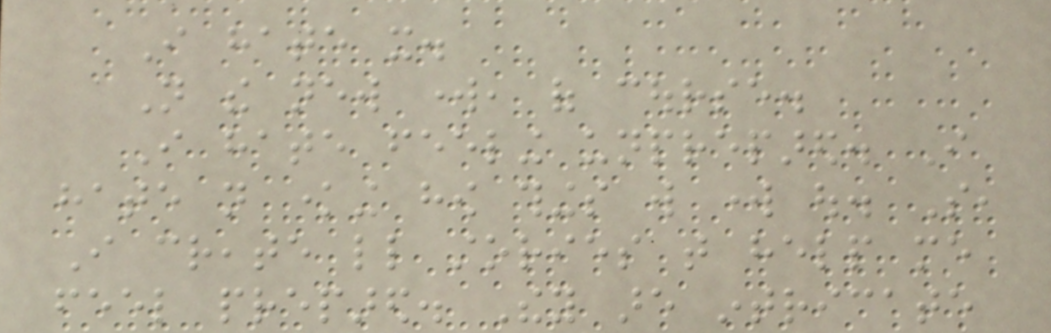I hate it.
Not the new work, of course.
I hate feeling unprepared. I
hate not knowing how things will work out. So,
I create little stories that help me
feel prepared. They are intricate
